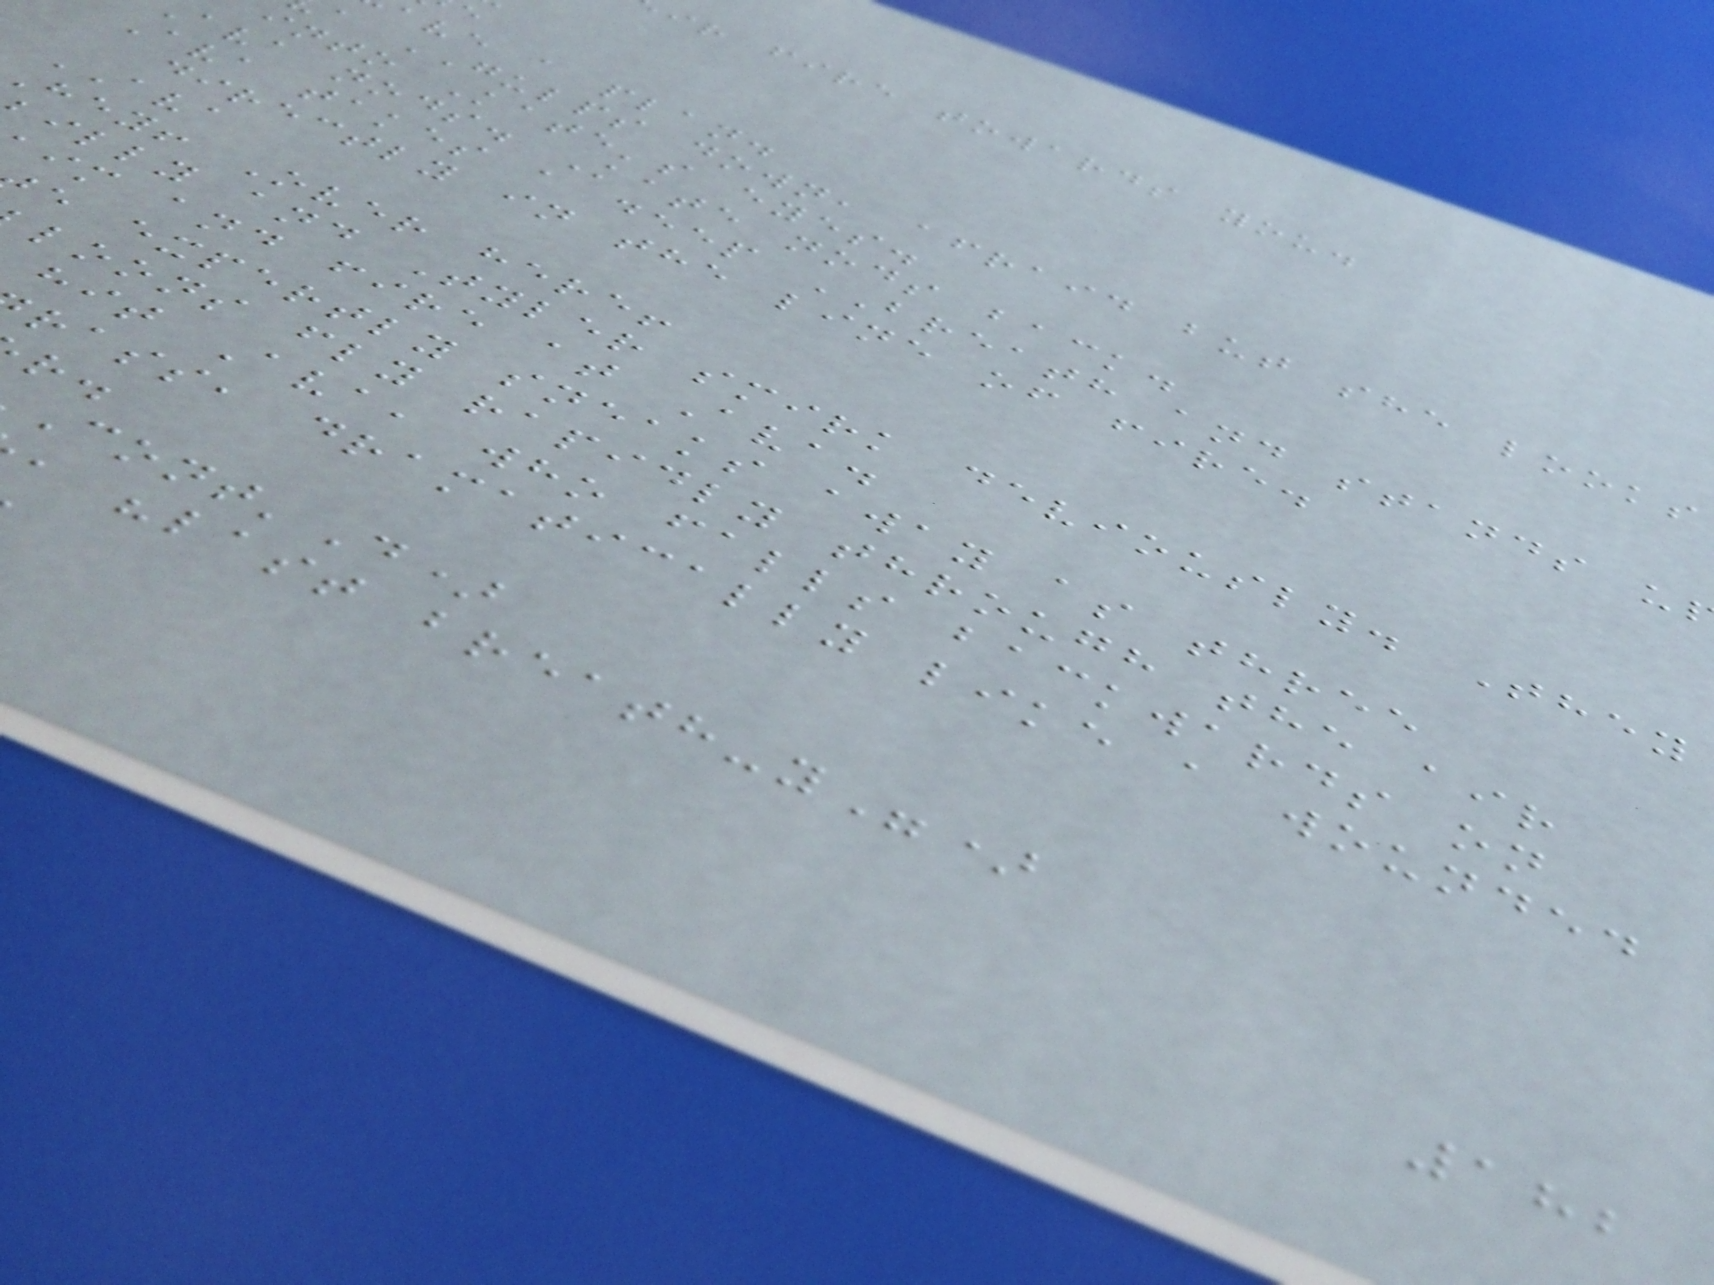ir fire towards you.
ave a plan.
a GULPS down, afraid but she looks
into Kate's eyes.
ava nods. Kate nods back.
Ava takes a deep BREATH and stands u
directly in the line of fire.
AVA
hey! Over here!
illy and Tyler smirk deviously. They
im and fire at Ava.
e expertly sneaks away as three
loons fly rapidly through the air
hit Ava, who falls backwards on
rass, dramatically like a wounded
'D)
, "last breath-y")
182
